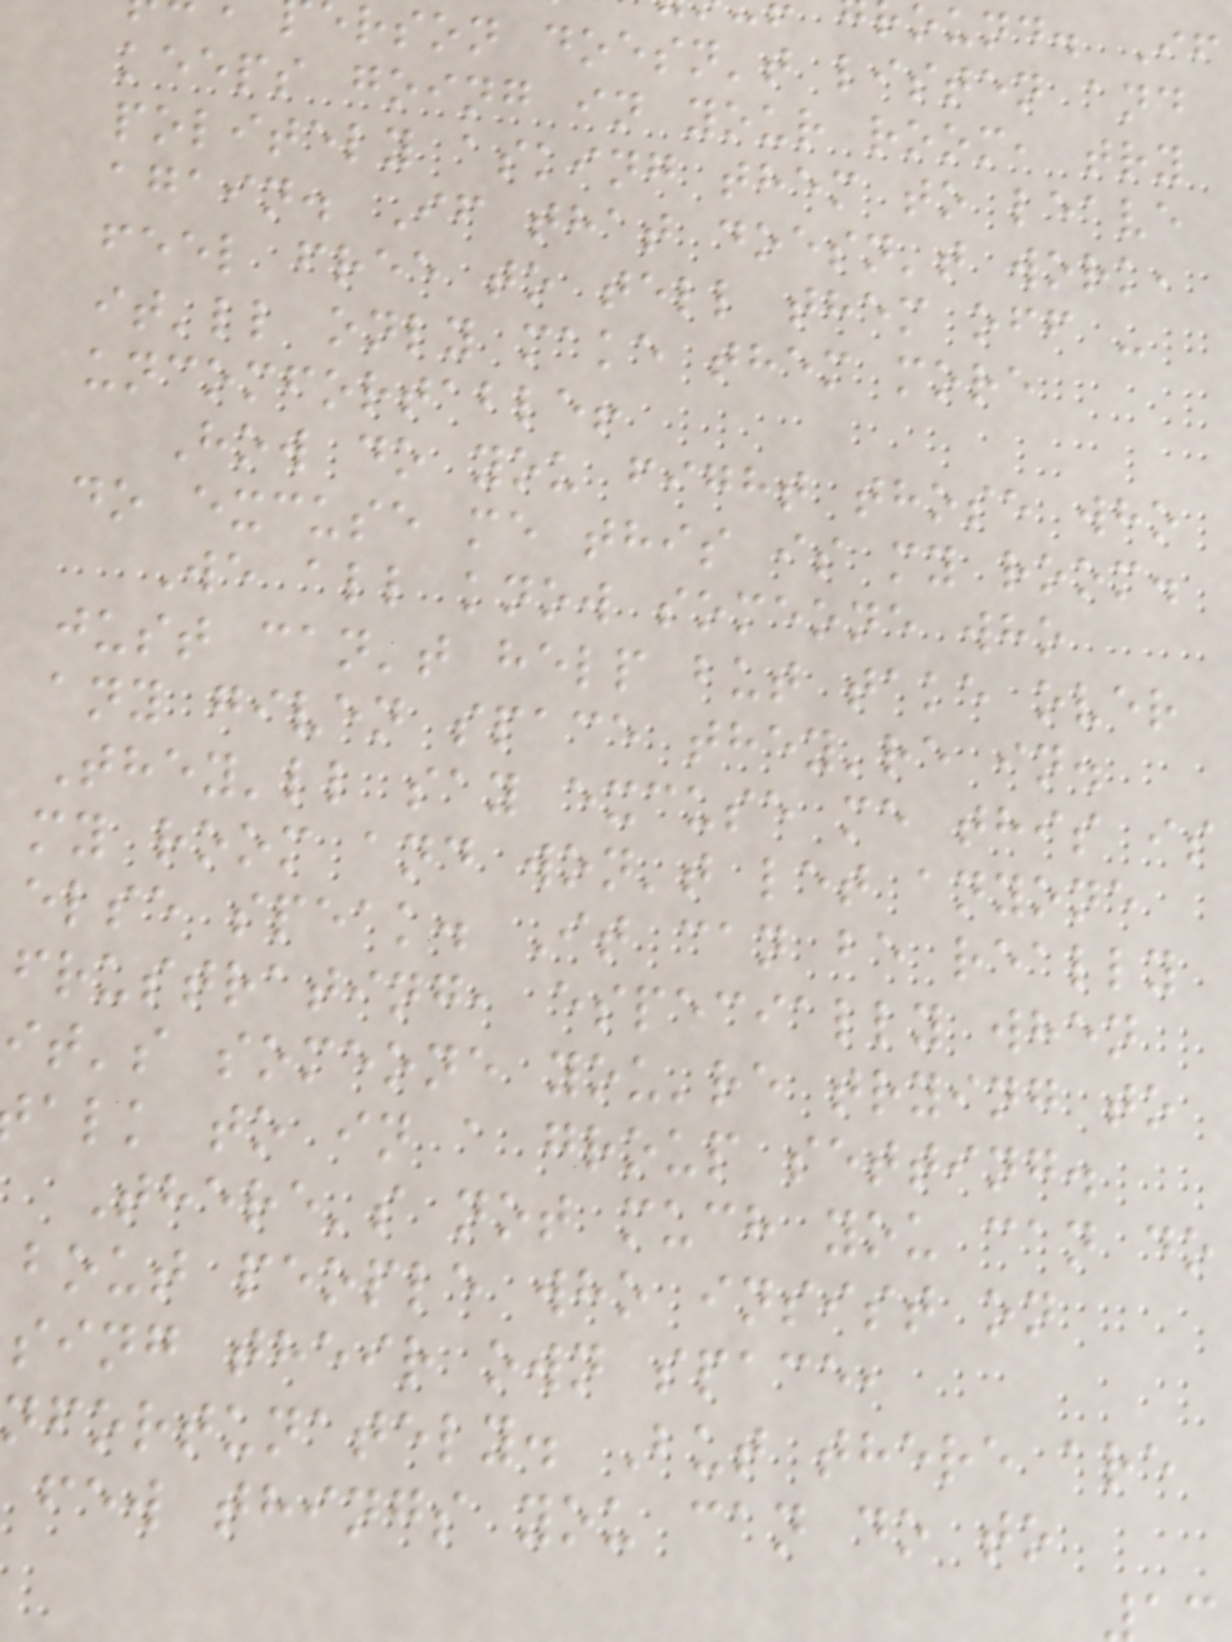ound. If
rson doesn't listen and
keeps going in your room, try
politely asking them to leave
again. If that doesn't work,
feel free to tell them off -
it'll only make them more
uncomfortable!
How do you fight those who
do excuse me this is my room.
We all know someone who
just can't help but take over
any given space they're in.
They'll say excuse me this is
my room and won't let anyone
else speak. It can be really
frustrating, especially when
it's someone you're trying to
alk to in a group setting.
There's not much you can do
bout people who insist on
sing their own space,
nfortunately. But there are
few things you can do to
